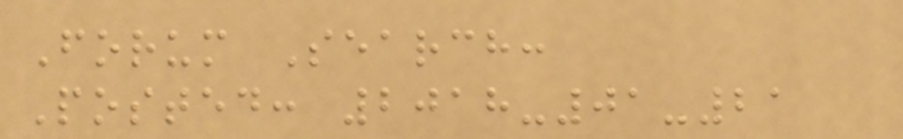Forum Search:
Posted: 2018-01-21
